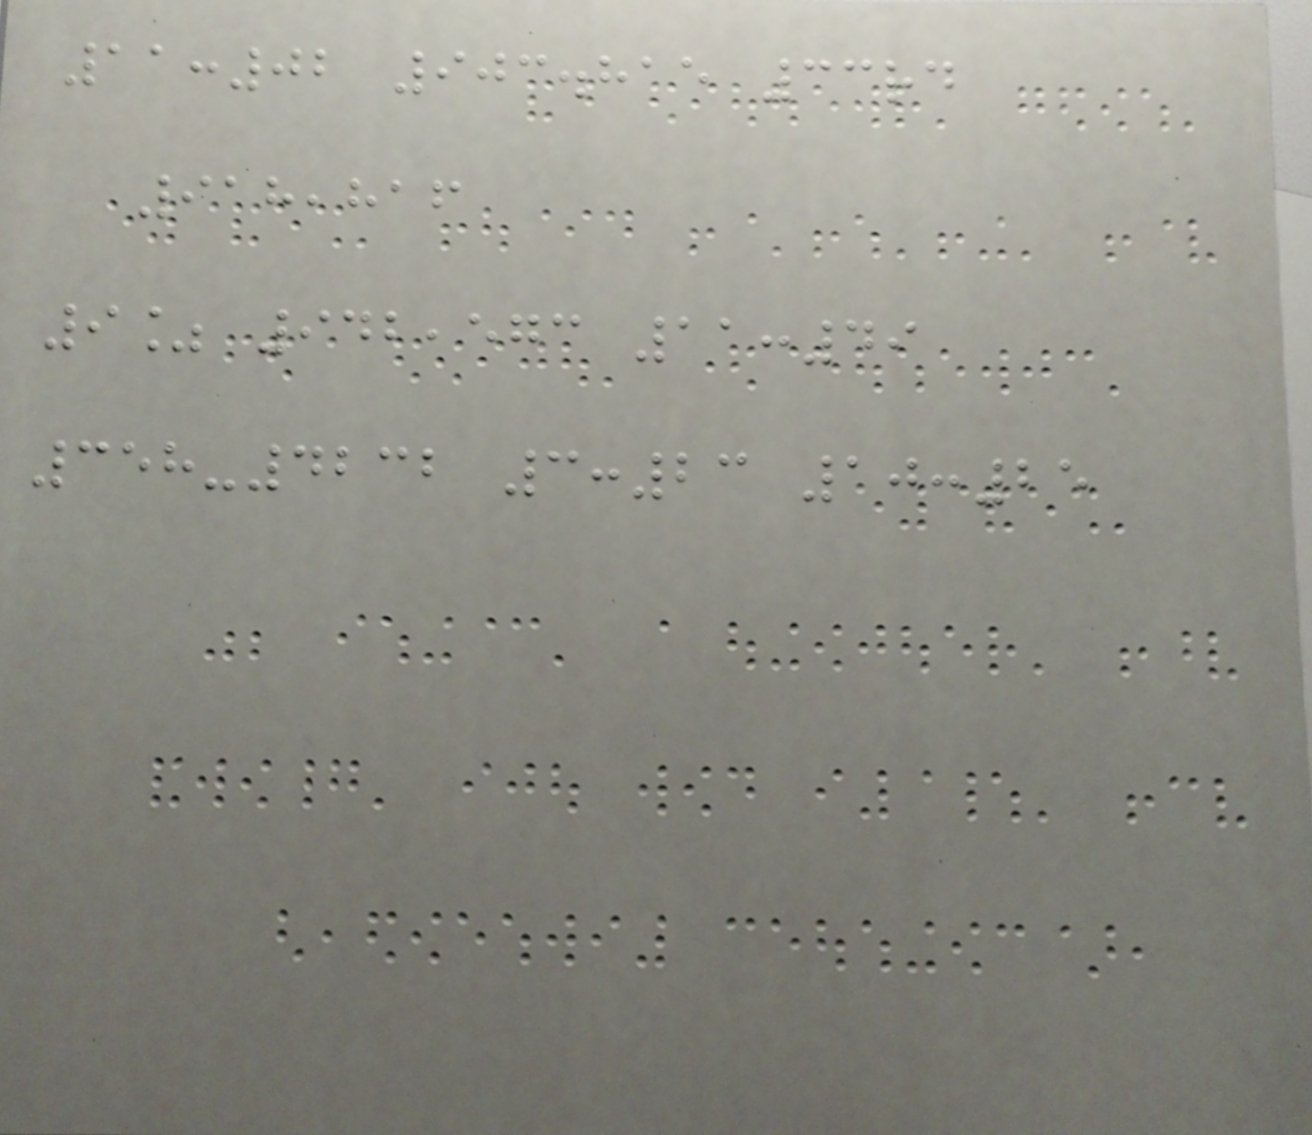11:02 903.815 33rd
918,816
9% 942,573 11:49
358-4232 3:23 10:25
